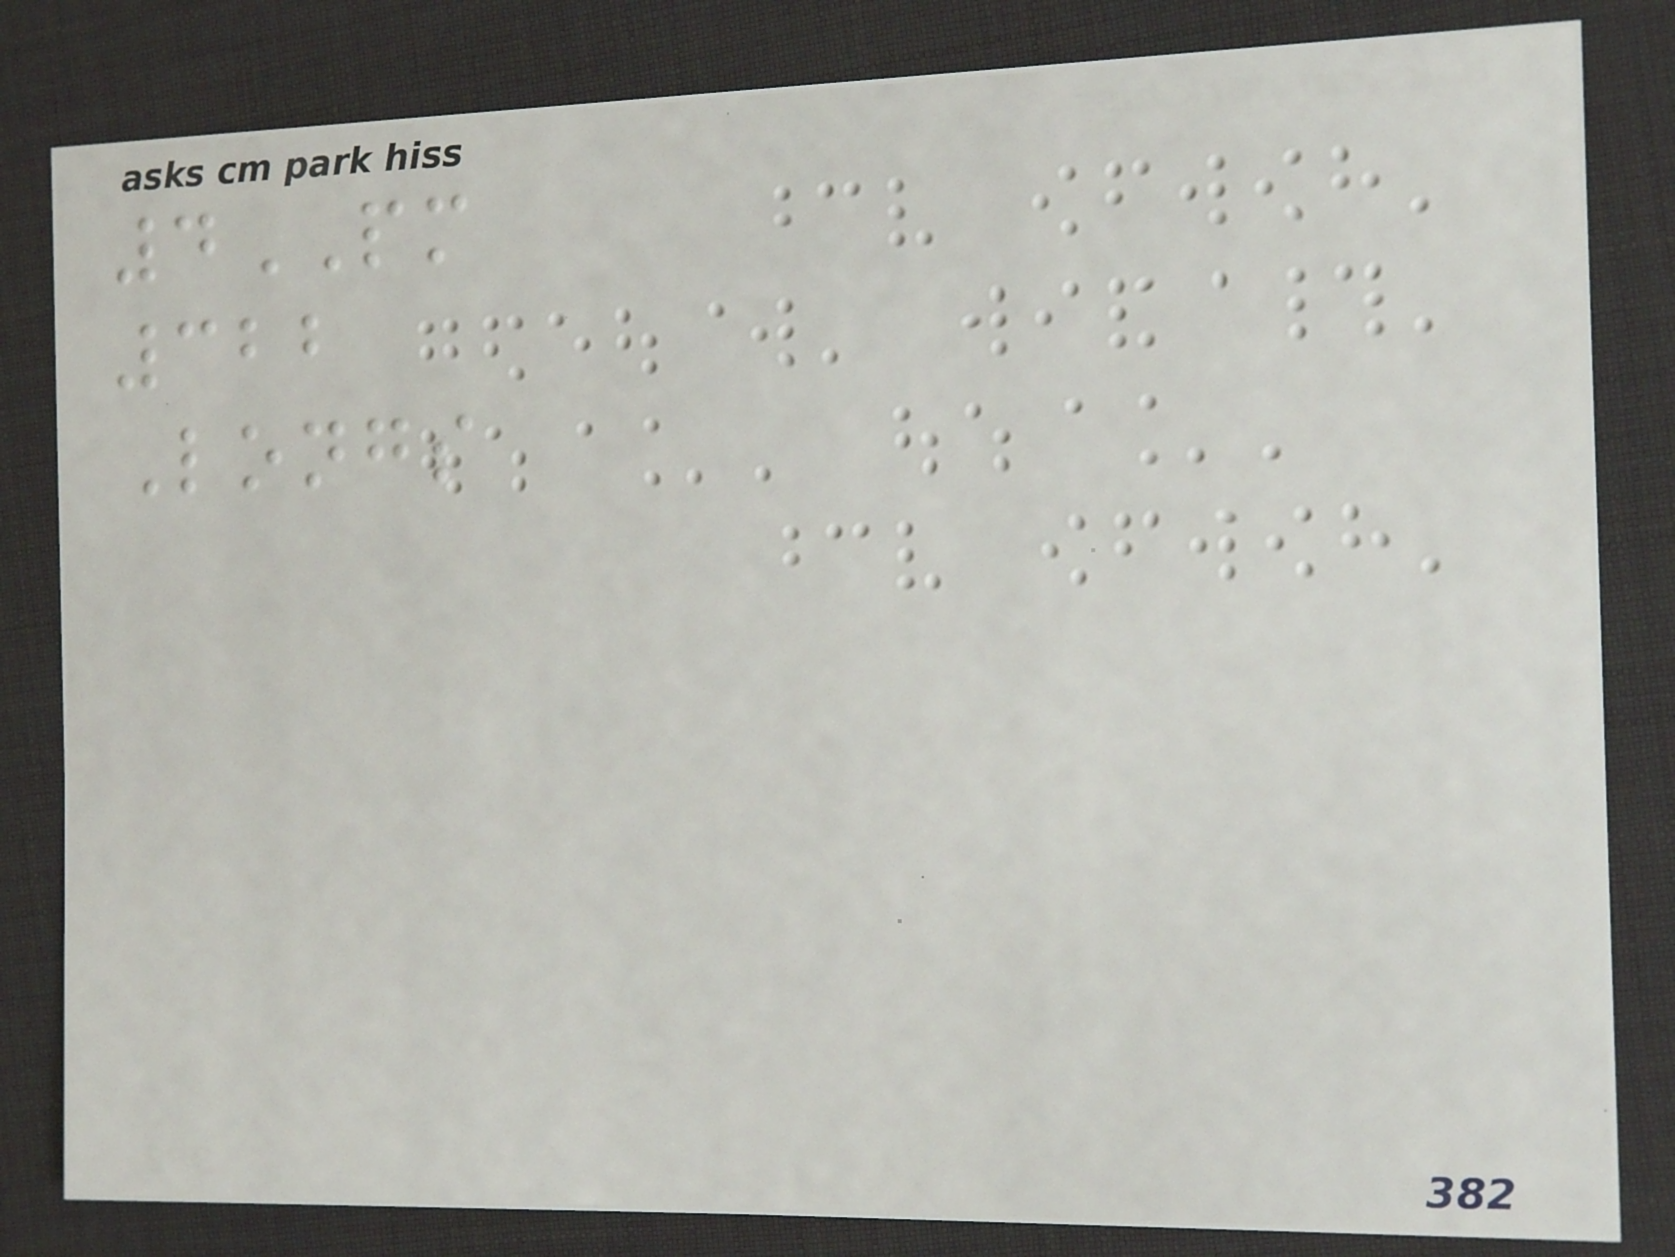4PM
322
Longs
